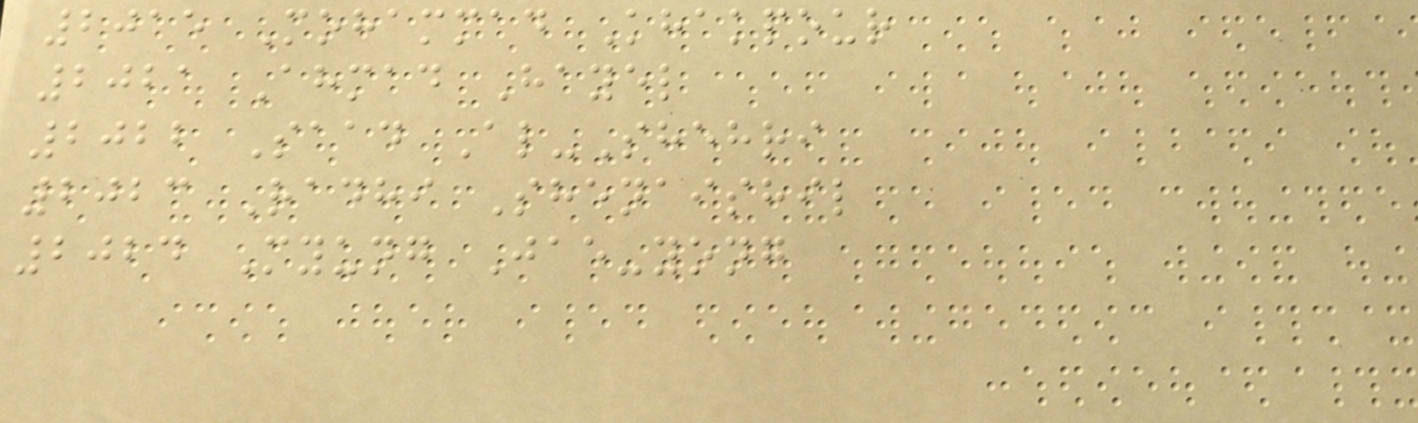2015 Mohammad Khakpour
2021 Ahmad Hayel
2022 Saad Al-Shehri
2023 Radhi Shenaishil
2024 Myung Jae-yong
